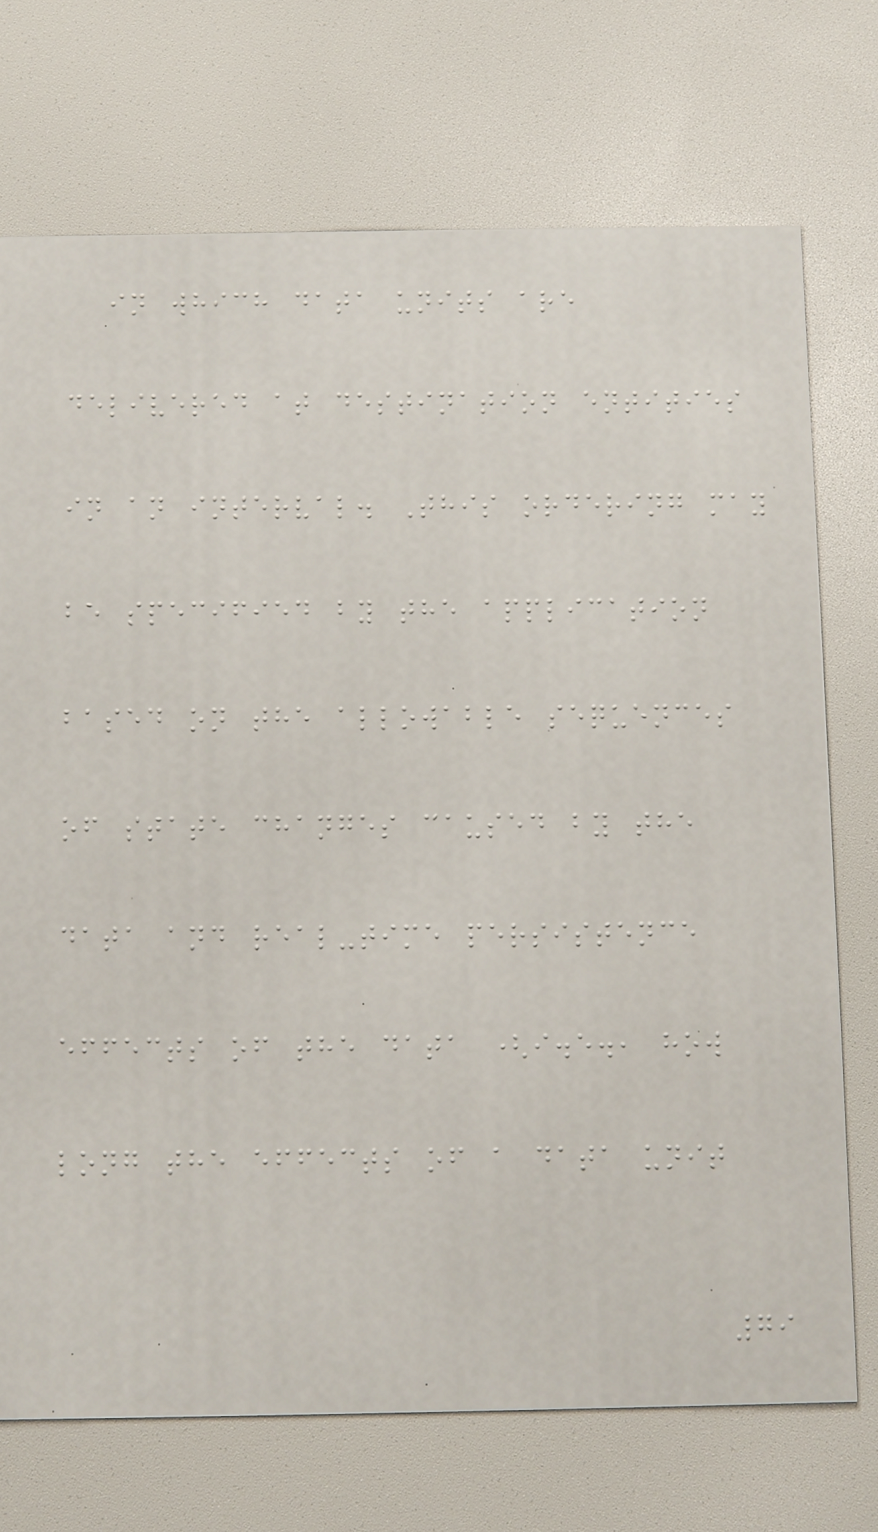in which data units are
delivered at destination entities
in an interval. This ordering may
be specified by the application
based on the allowable sequences
of state changes caused by the
data and real-time persistence
effects of the data (i.e., how
long the effects of a data unit
79
